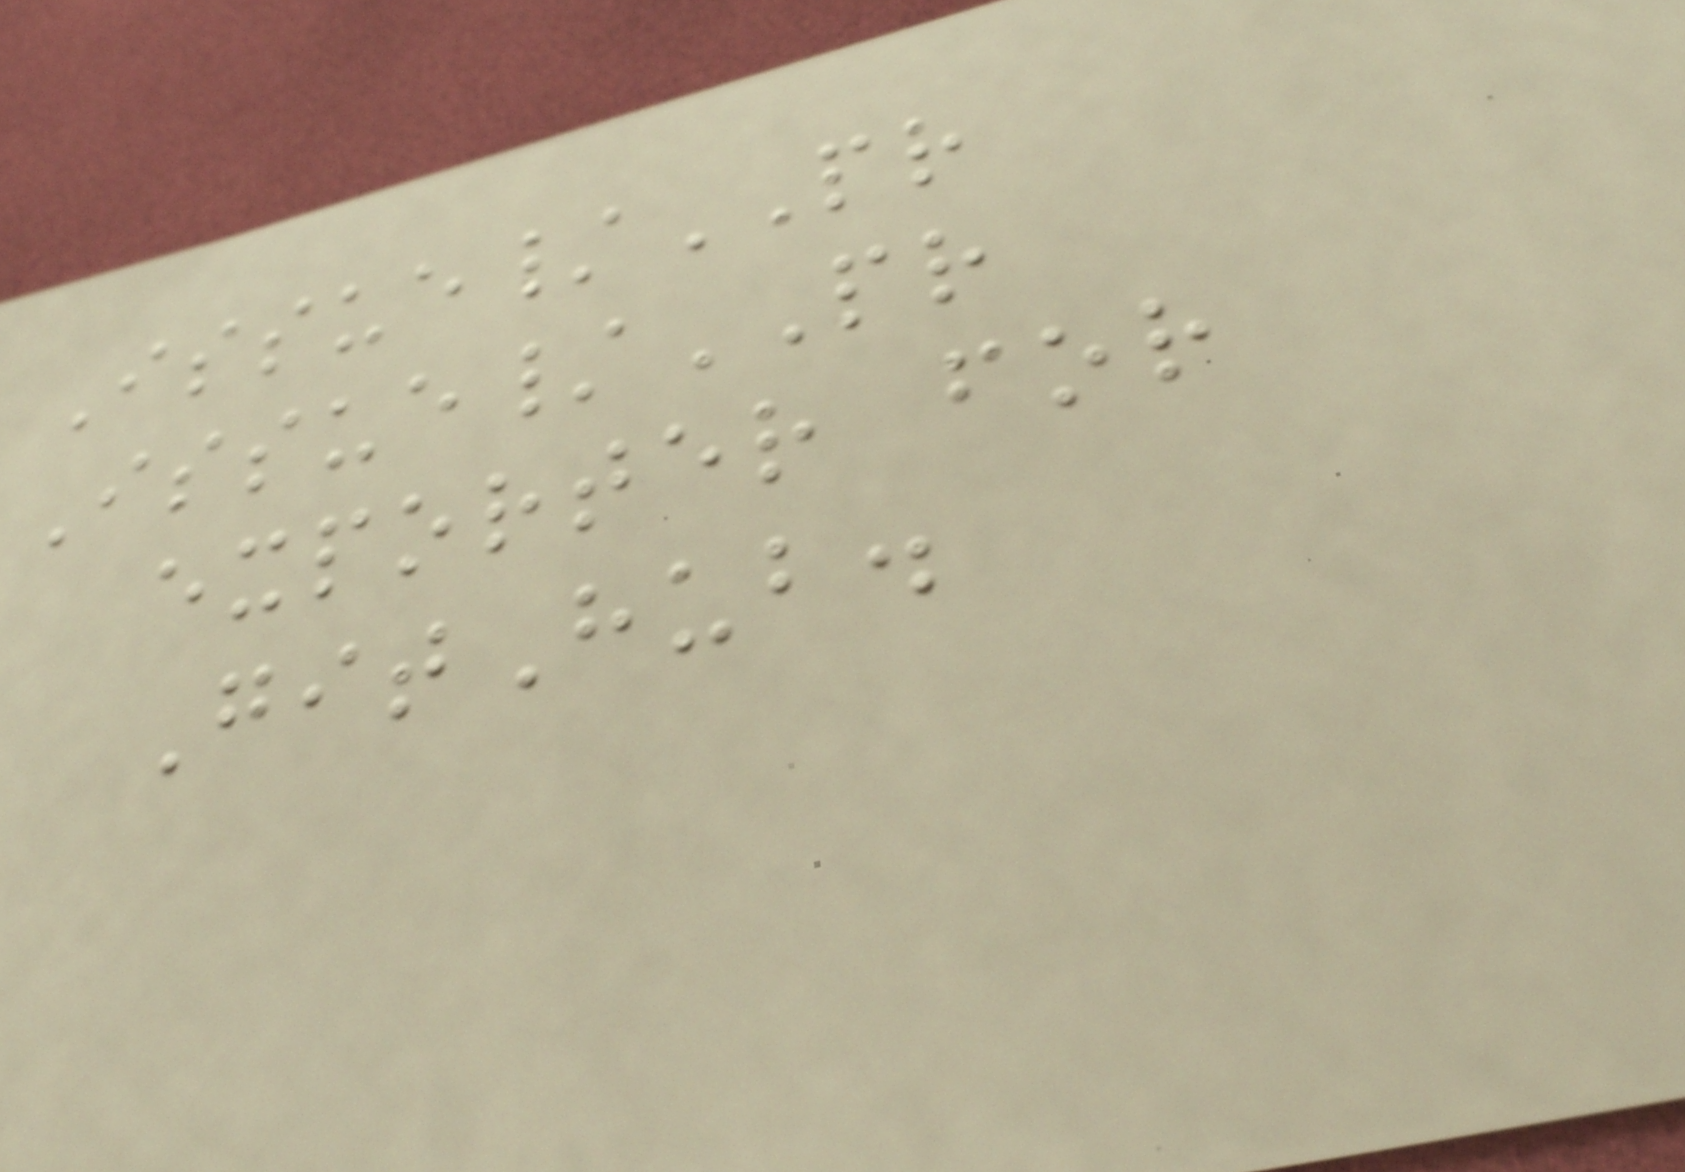Issue/PR
Issue/PR
exporter for
GitHub.
